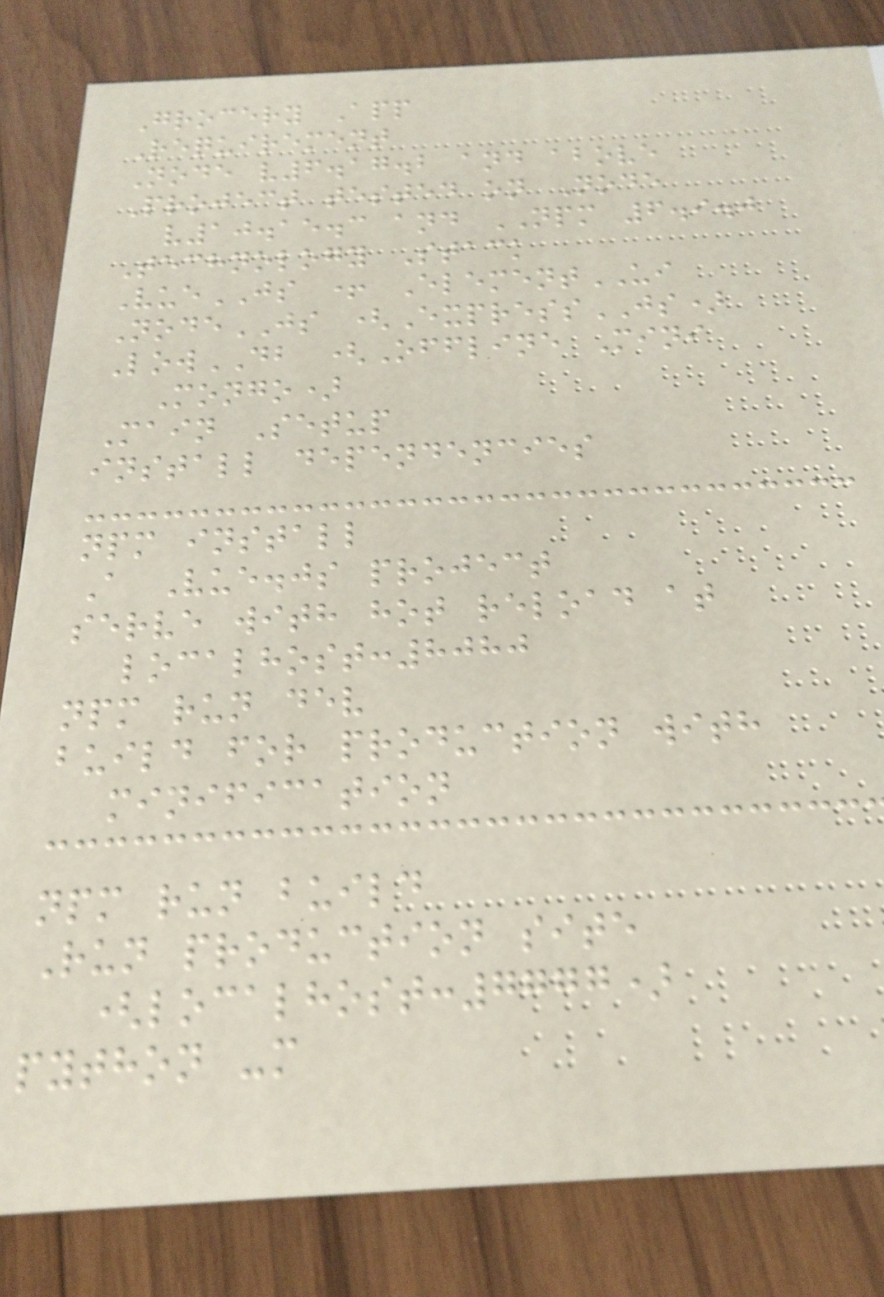Grocery App
Requirement
Node v6.17.2 and above
Project tested on Node
v10.15.3 and NPM 6.9.0
Technology Stack
VueJS + ElementUI
NodeJS (ExpressJS)
LowDB (Offline Mini
Mongo)
Main Setup
install dependencies
npm install
A Vue.js project
serve with hot reload at
localhost:8080
npm run dev
build for production with
minification
npm run build
Run production site
(localhost:7777)
python -m
